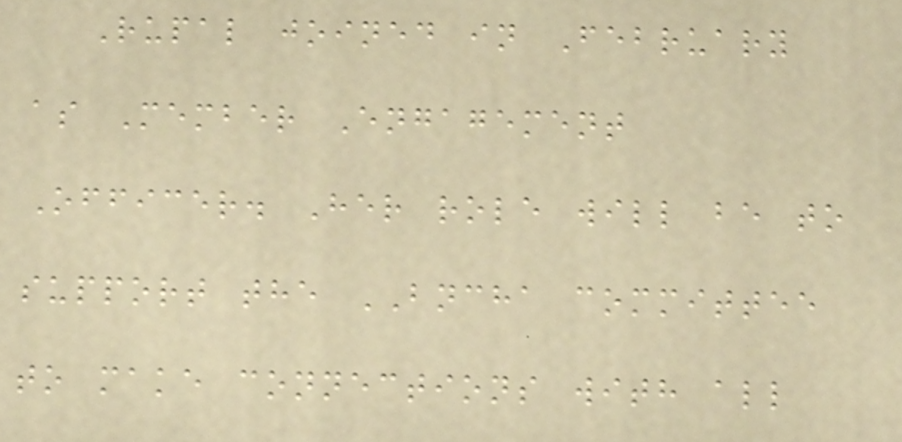Rupal joined in February
as Member Engagement
Officer. Her role will be to
support the BNCHA committee
to make connections with all
